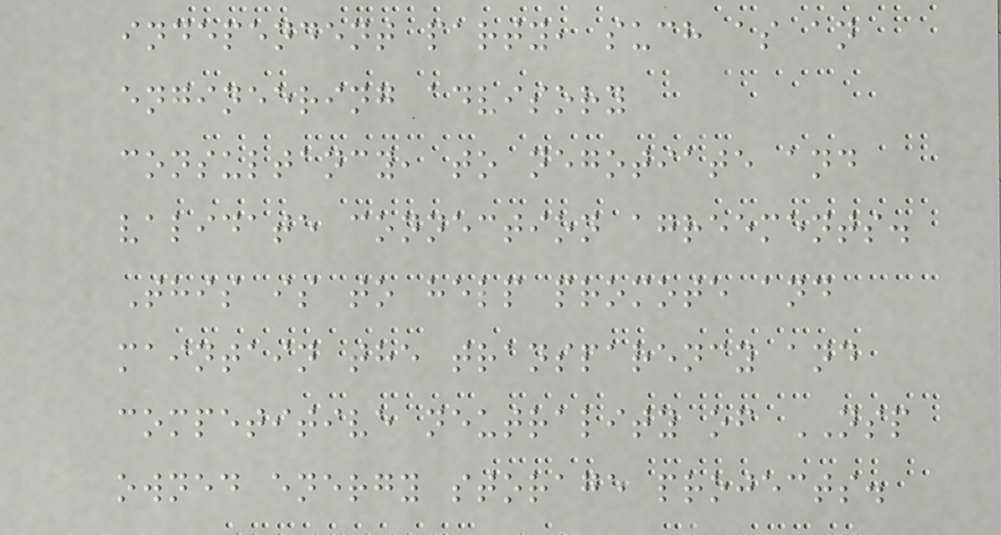independent party, such as an
engineering advisory
consultancy, to negotiate and
validate connection agreements.
This is to help promote and
maintain the transparency and
competitive neutrality of NSP
owned energy storage projects.
